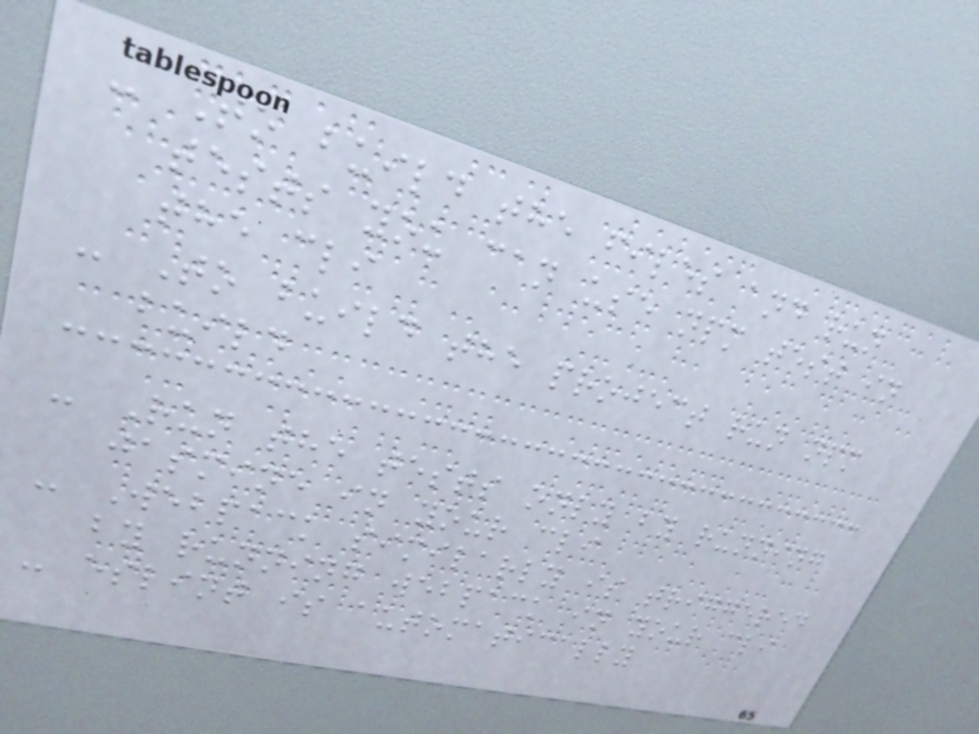- To build the files and run
tests you can use npm test in
the cli
- To build the project run npm
build
- Run the tests only by running
jasmine in your cli
- Webpack similarly is triggered
by running webpack in your cli
- eslint is automatically
